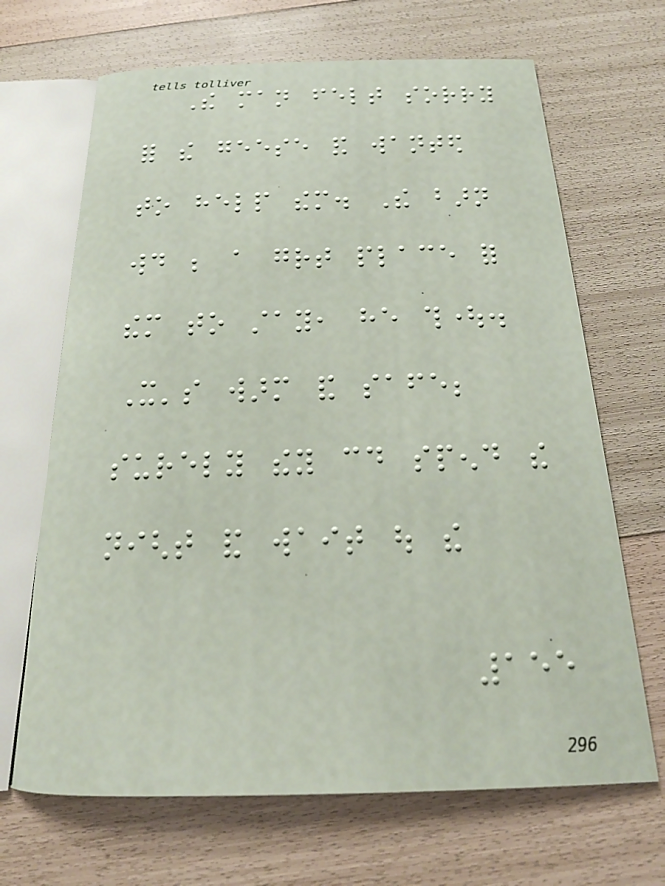The man felt sorry
for the geese and wanted
to help them. The barn
would be a great place for
them to stay, he thought.
It's warm and safe;
surely they could spend the
night and wait out the
155
